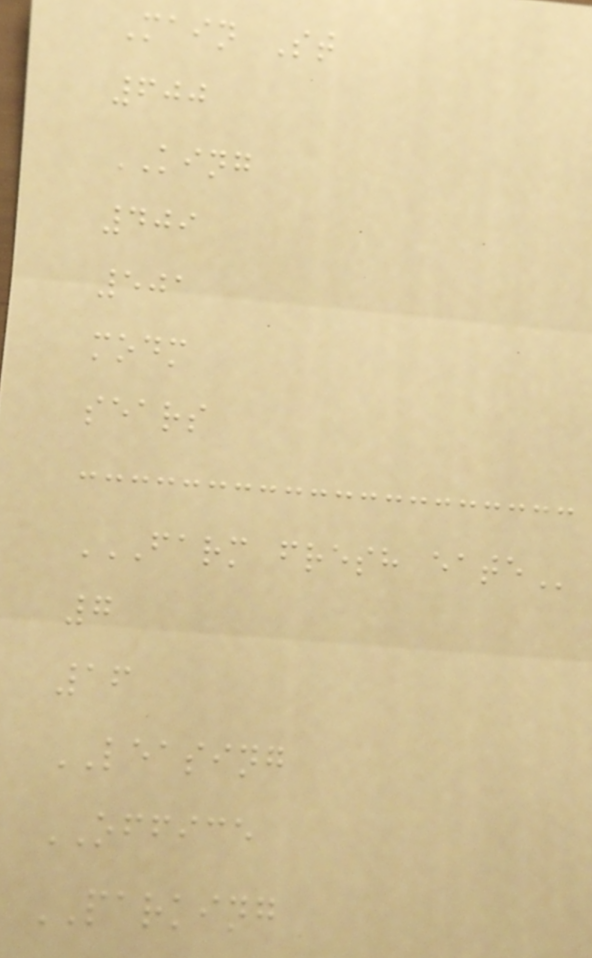Main St
600
KING
409
501
modm
sears
FARM FRESH EATE
7
16
LEASING
OFFICE
PARKING
